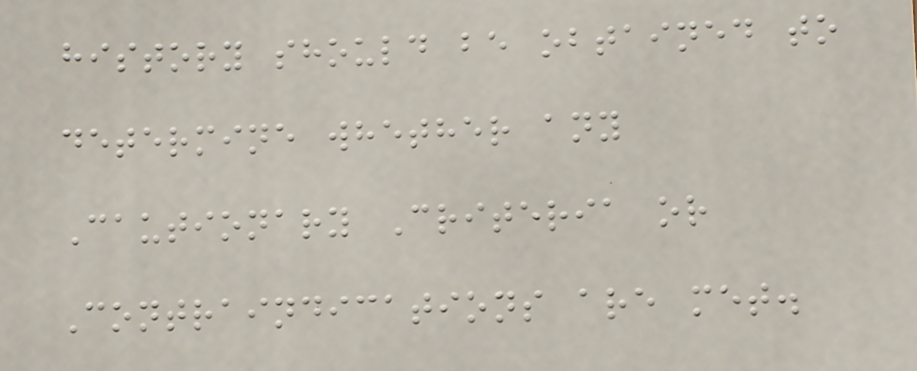history should be obtained to
determine whether any
Cautionary Criteria or
Contraindications are met.
